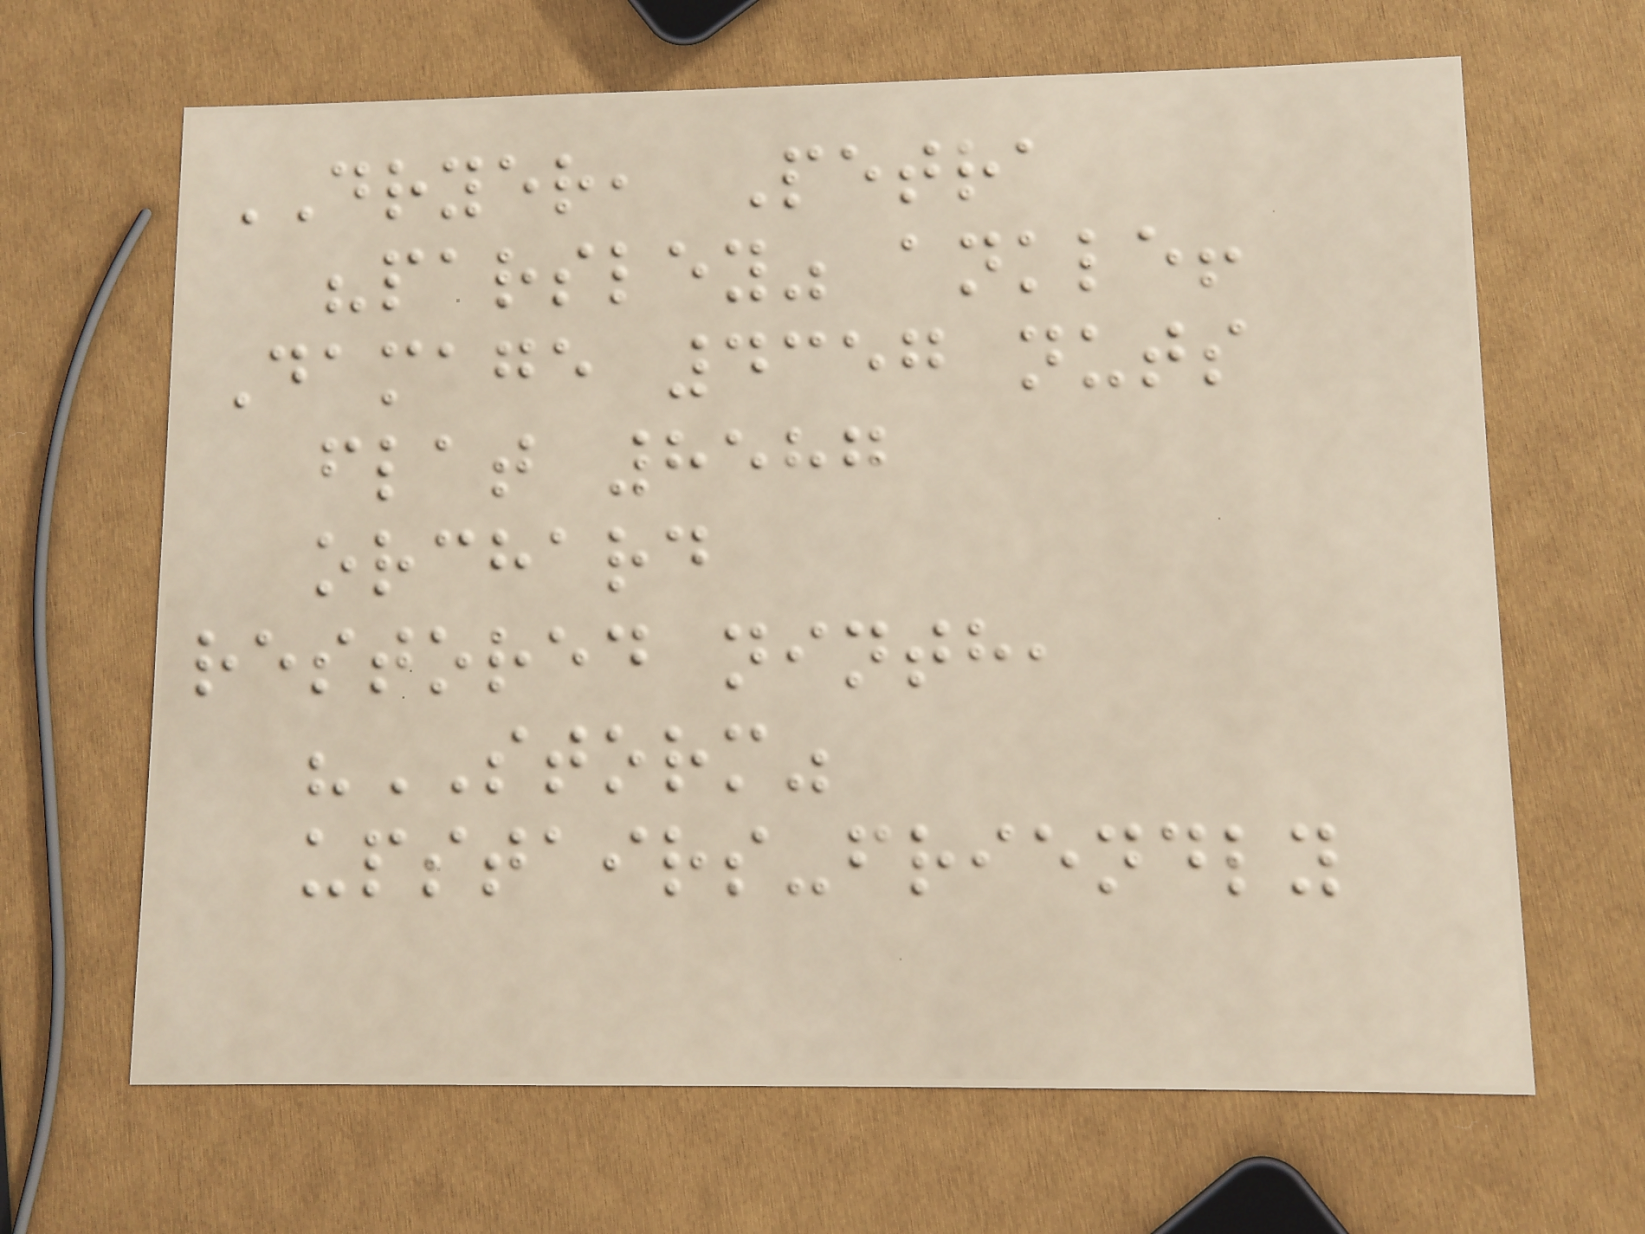DRYER, Petra
"parsley" ankle!
Damage 4357 nuts
flat 8587
orchard
restored ninth,
"STORM"
upstairs-friendly
